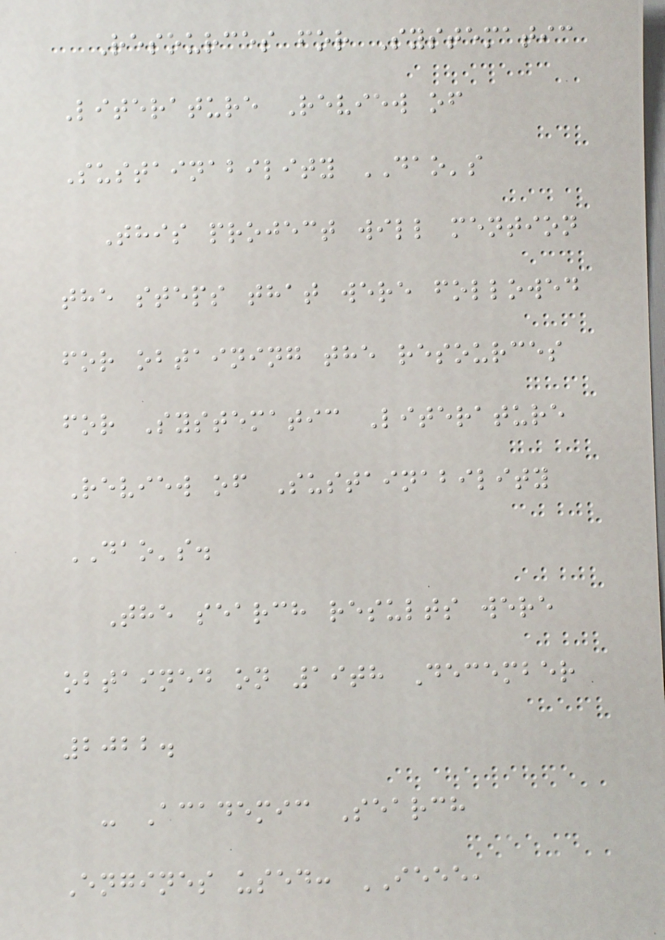Resources for Systematic
Literature Review of
Sustainability DAO's
This project will mention
the steps that were followed
for obtaining the resources
for Systematic Literature
Review of Sustainability
DAO's.
The search results were
obtained on 19th December
2022.
- Academic Search
Engines used: IEEE,
